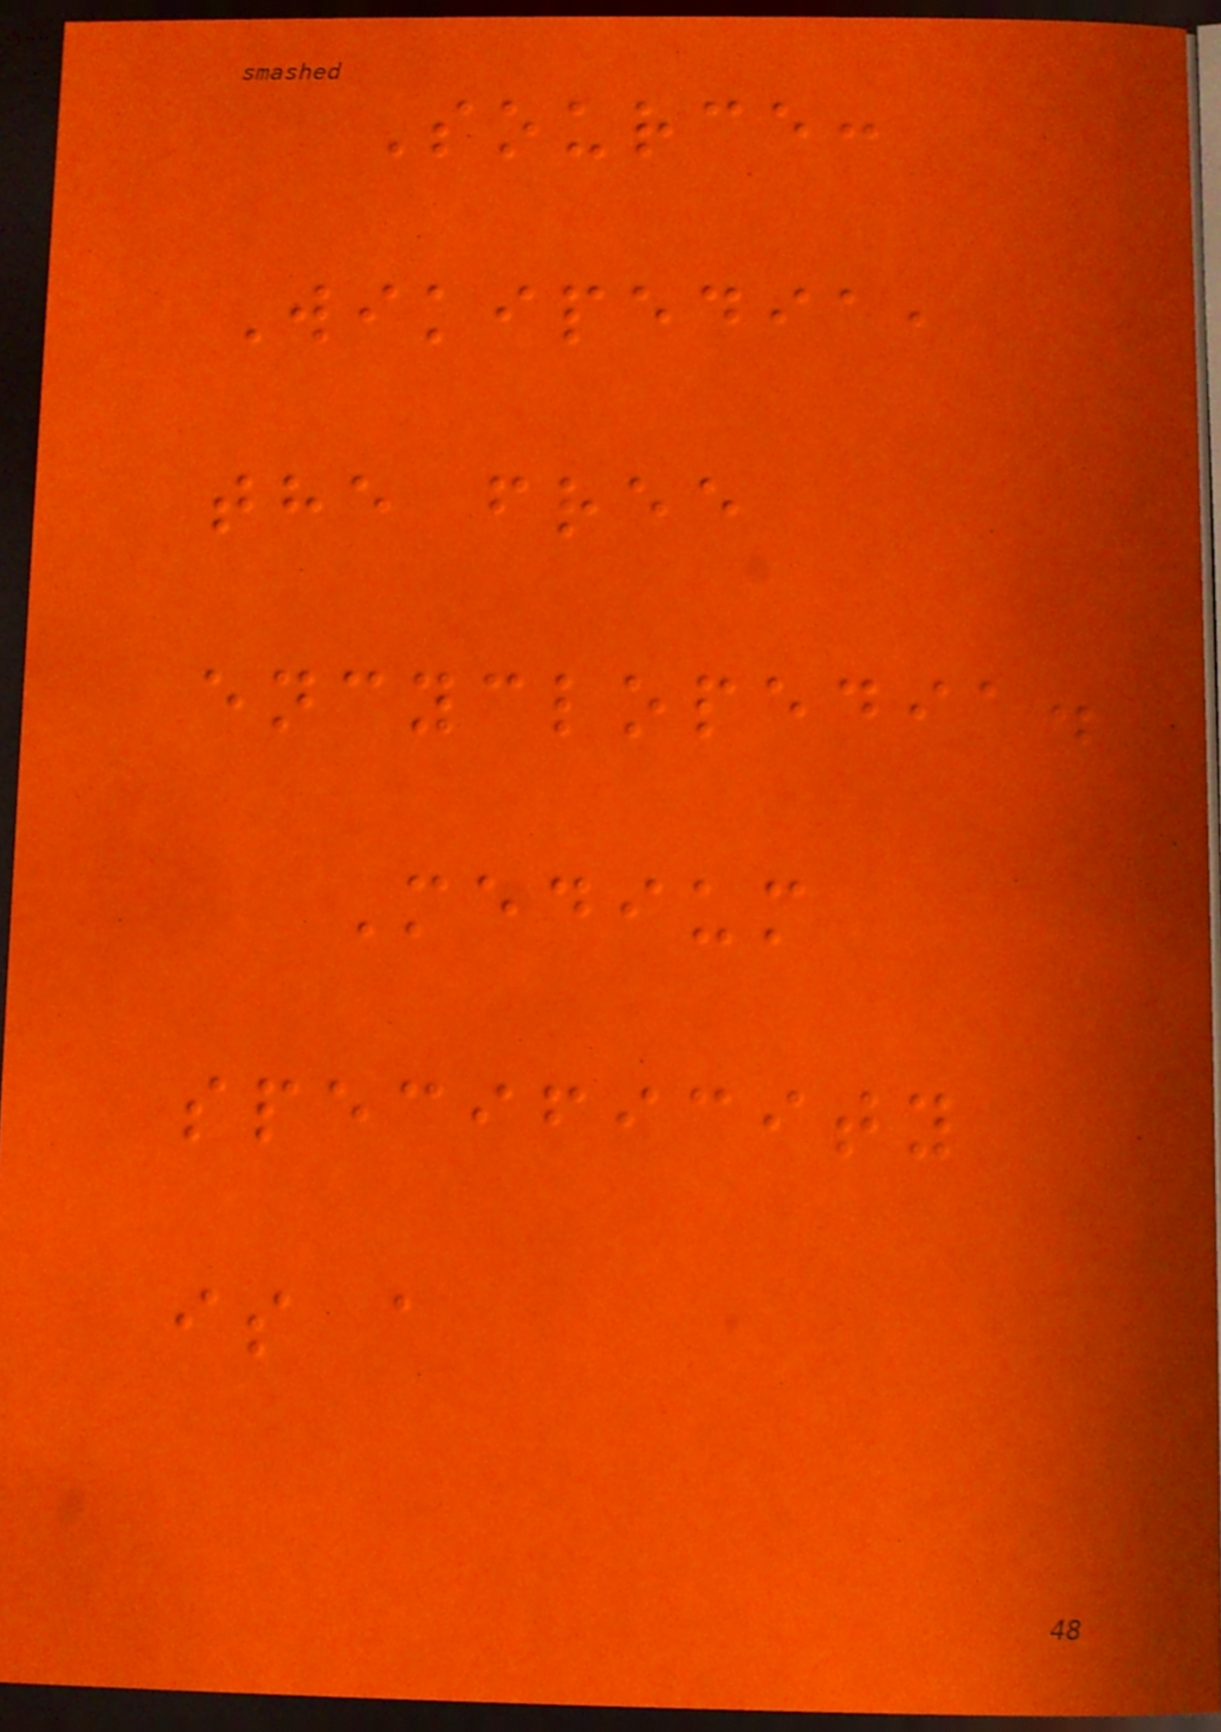Source:
Wikipedia,
the free
encyclopedia.
Medium
specificity
is a
